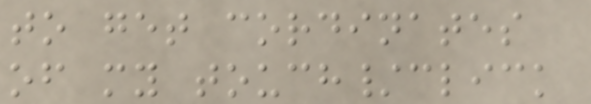to get cordinates
of my touch/click
